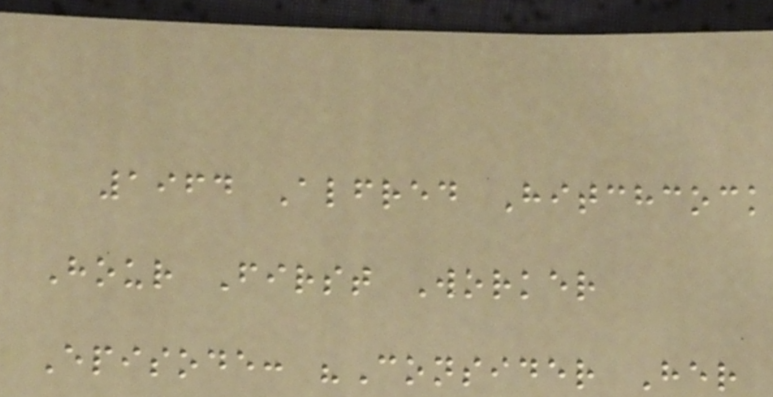1964 Alfred Hitchcock
Hour First Worker
Episode: "Consider Her
